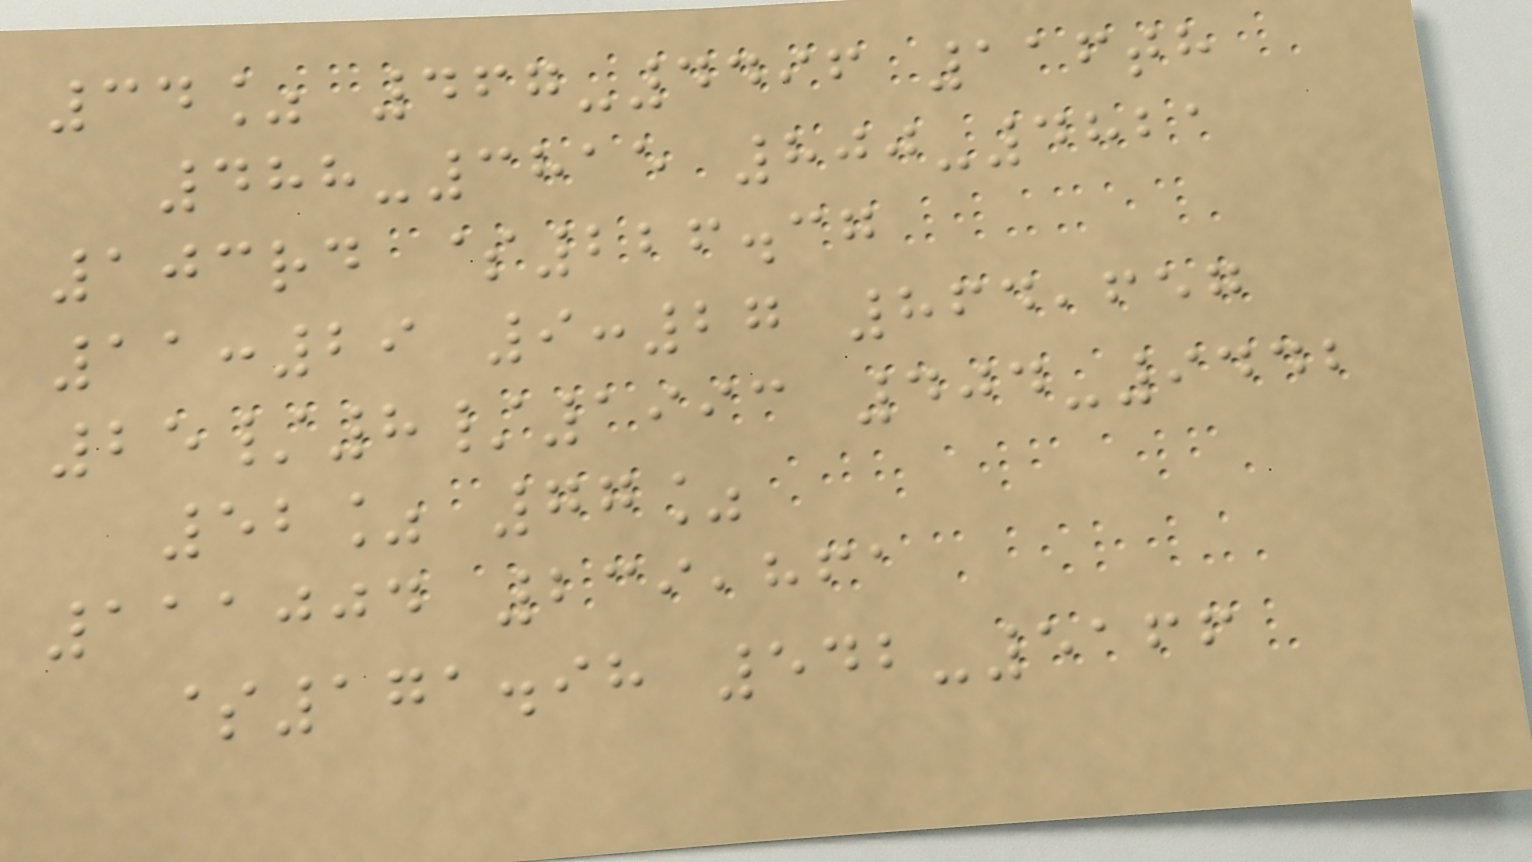34% 467-4496 116th
488-3815 800-4821
103rd $226.37
11:29 9:27 864,657
25/8/1993 404-9442
52% 77%
111004 239,861
$171.98 542-5166
